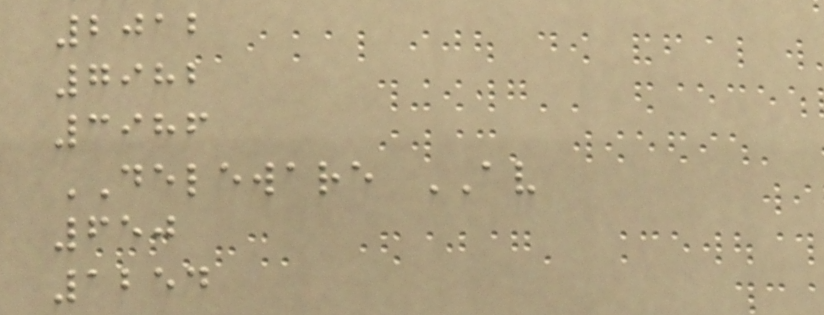2012
7982
3986
DELEWARE AV
650
1254
